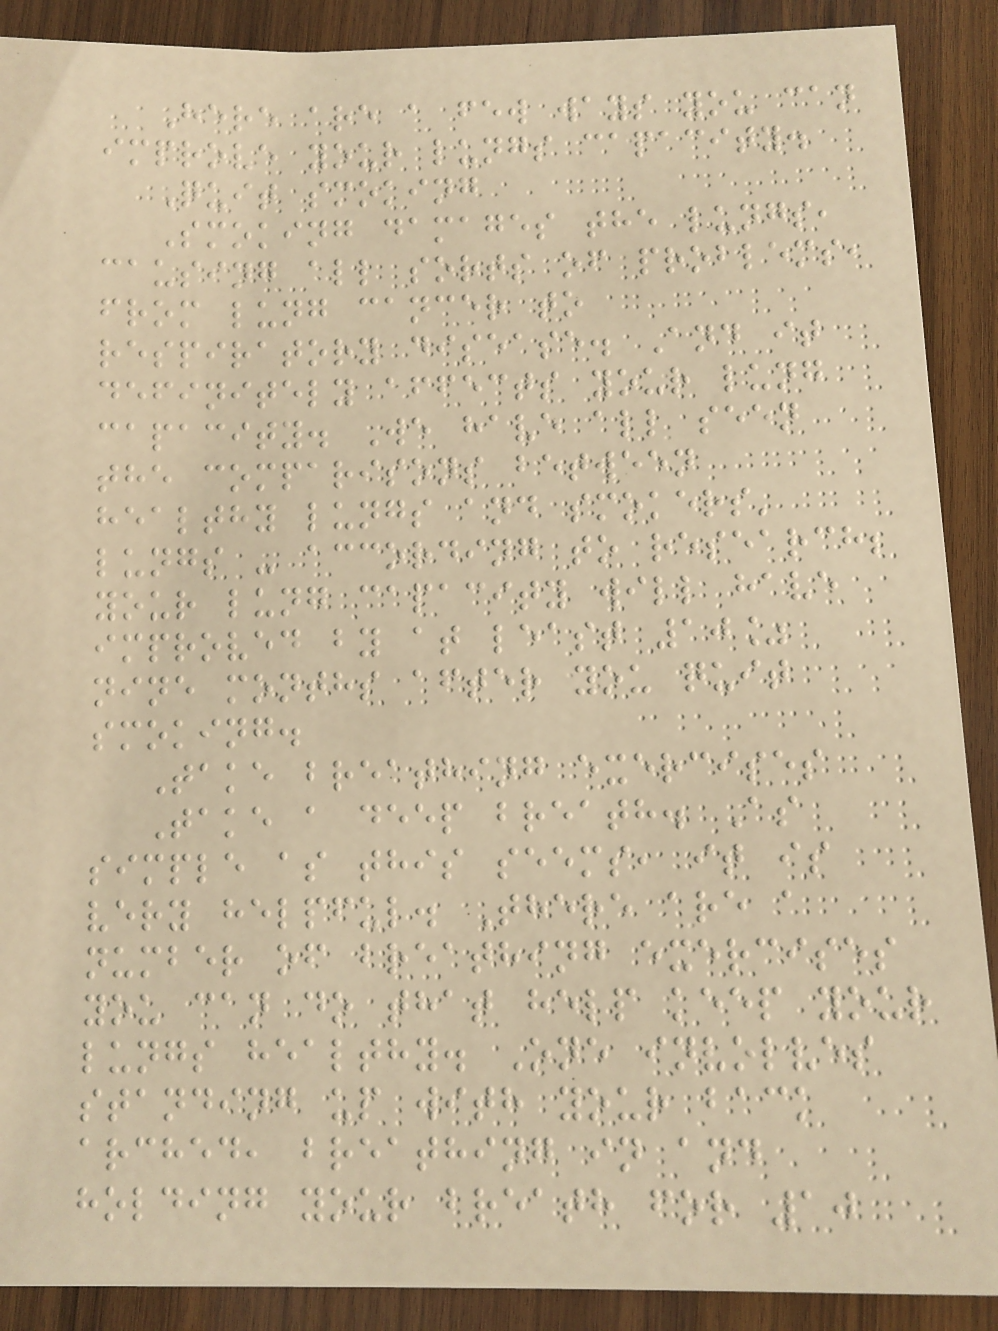Here are a few ways you can
improve your lungs capacity.
Quit smoking
Smoking damages the lungs,
causing all sorts of problems,
from lung cancer to
respiratory disease. And it
definitely affects your lung
capacity. We have all seen
the comparisons between
healthy lungs and smokers'
lungs - according to research;
your lung capacity will have
improved by at least 10%
nine months after you quit
smoking.
Take breathing exercises
Take a deep breath. As
simple as this seems, it is
very helpful. There are a
number of breathing exercises
you can do that help keep your
lungs healthy. One involves
standing up with your back
arched, breathing in and
holding your breath for 10
